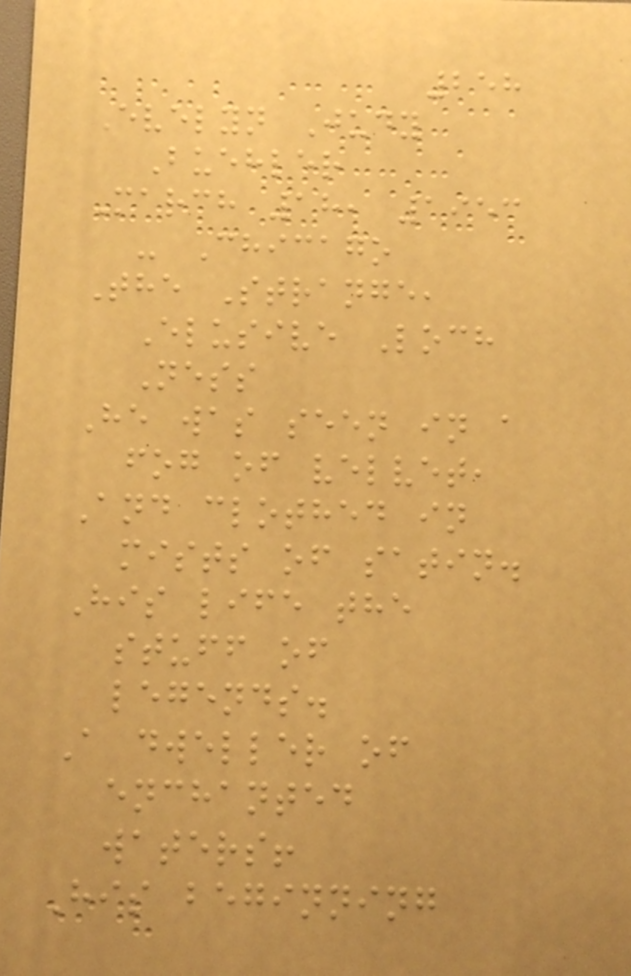258
Evelyn Judy
Buehler
March 18, 1953
- Chicago
The Strange,
Elusive Loch
Ness
He was seen in a
fog of velvet,
And clothed in
mists of satin.
His life the
stuff of
legends.
A dweller of
enchanted
waters!
His beginning
